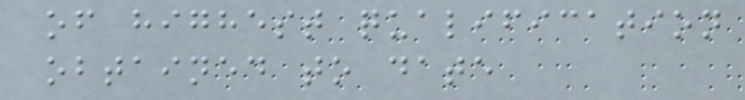of highest qualification
obtained to date
